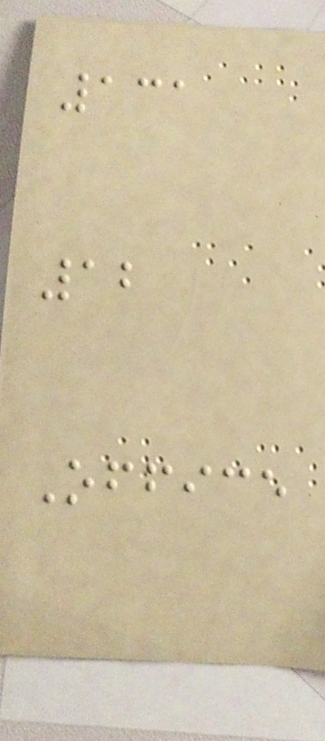131
12
Office
